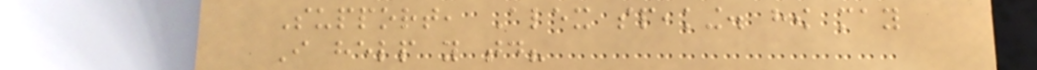Support, Alex speaking. how may
I help you today?
